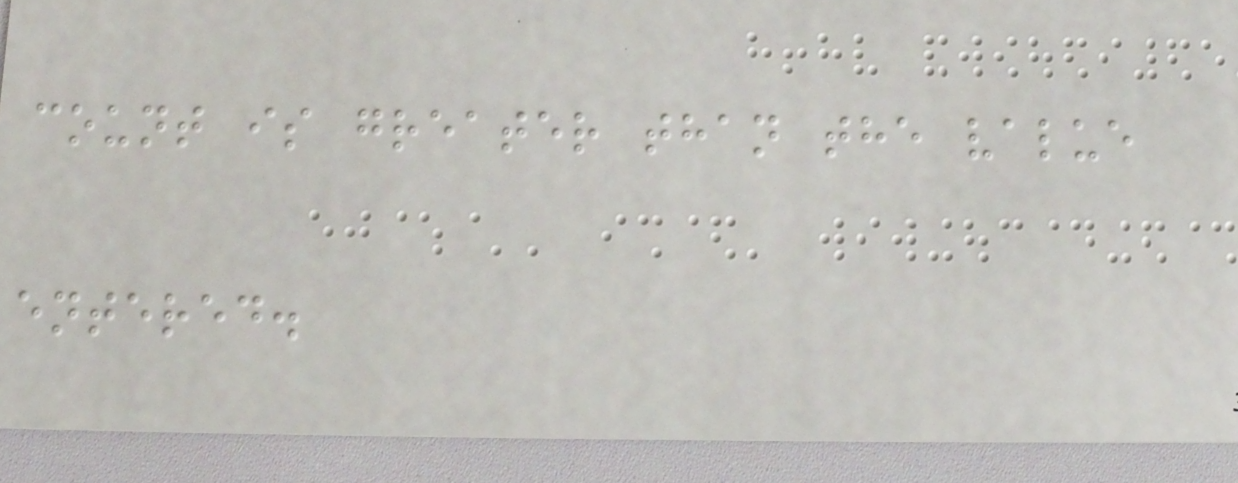count is greater than the value
entered.
